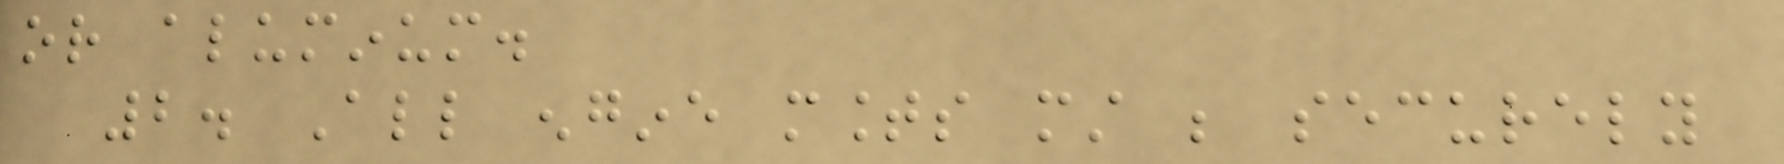or aluminum.
2. All engine mounts must be securely
